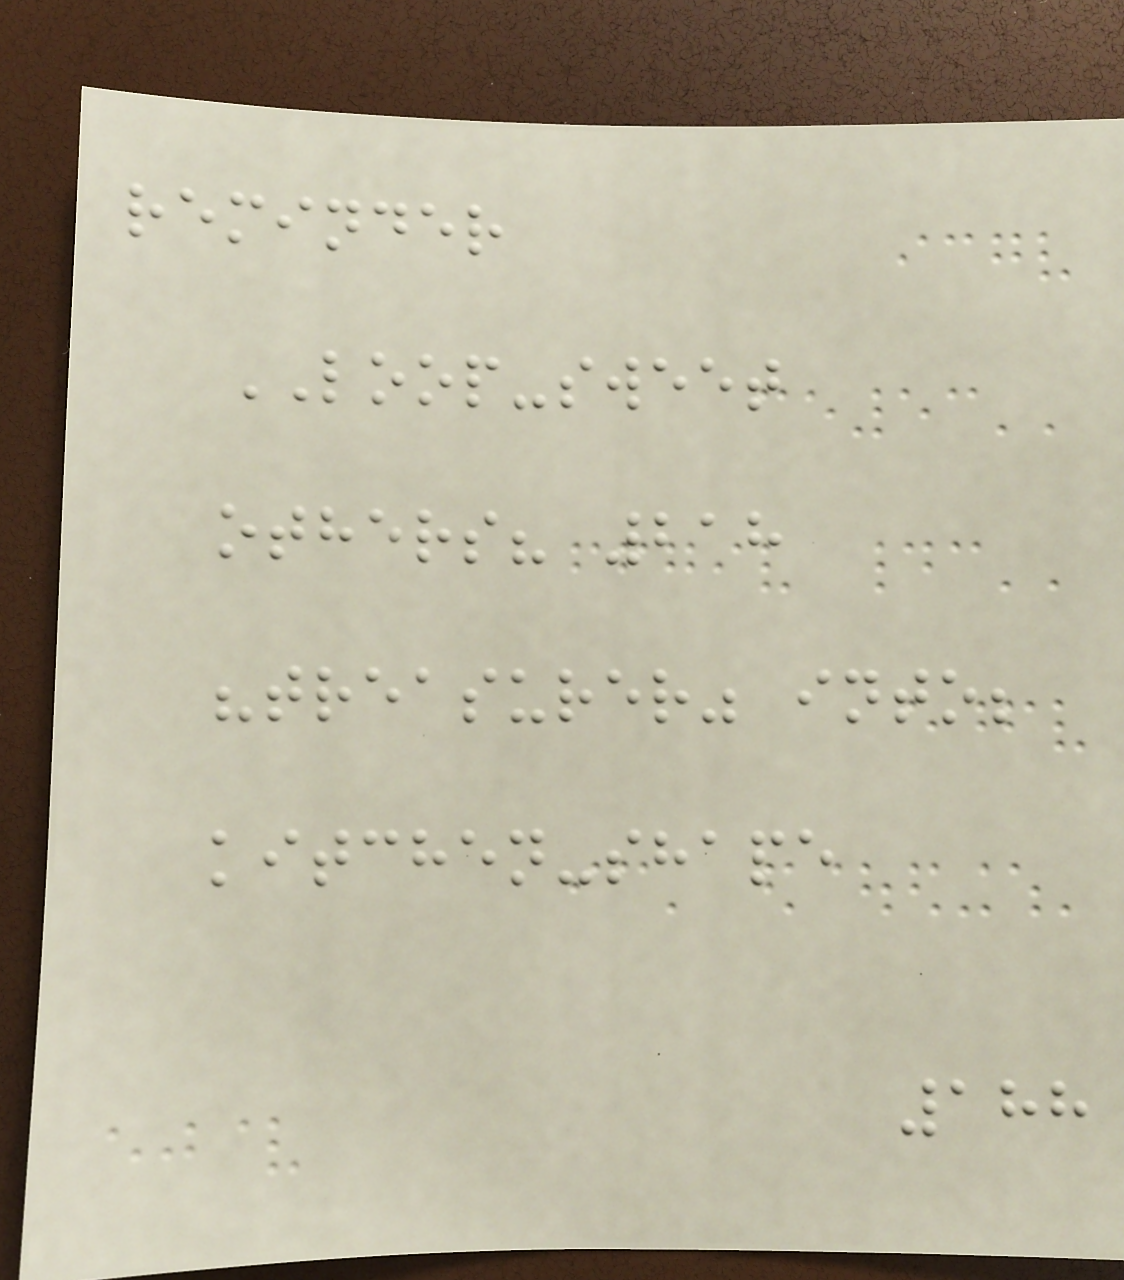reminder
LOOP-sweet
others? 218
"treasurer" into;
kitchen-shape
188
